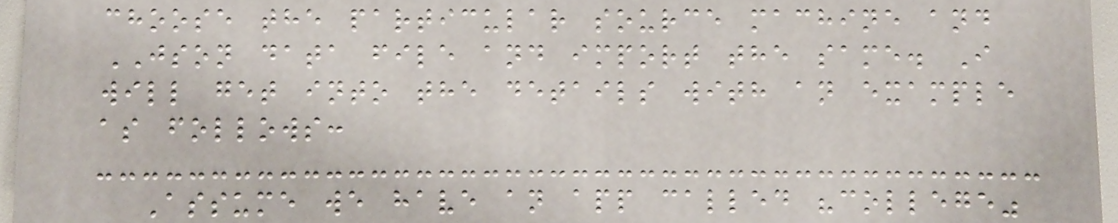choose the particular source machine and
JSON data file and import the same. I
will get into the details with an example
as follows:
Assume we have an app called "college"
